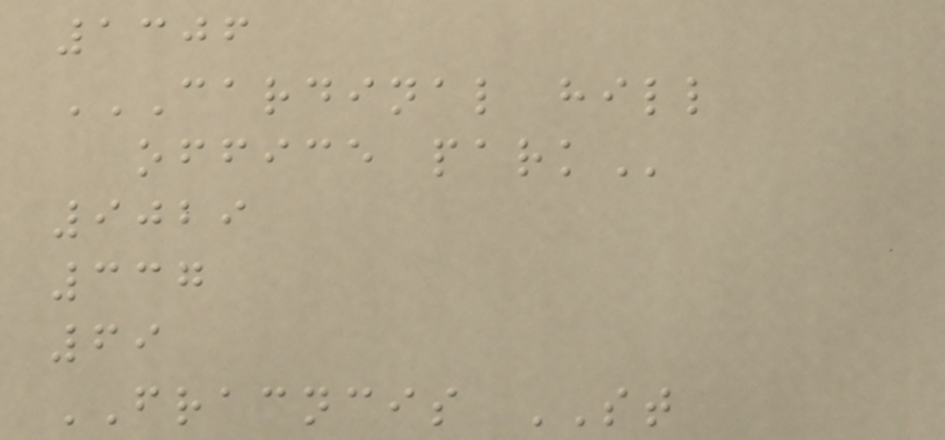1306
CARDINAL HILL
OFFICE PARK
9029
337
69
FRACNCIS ST
